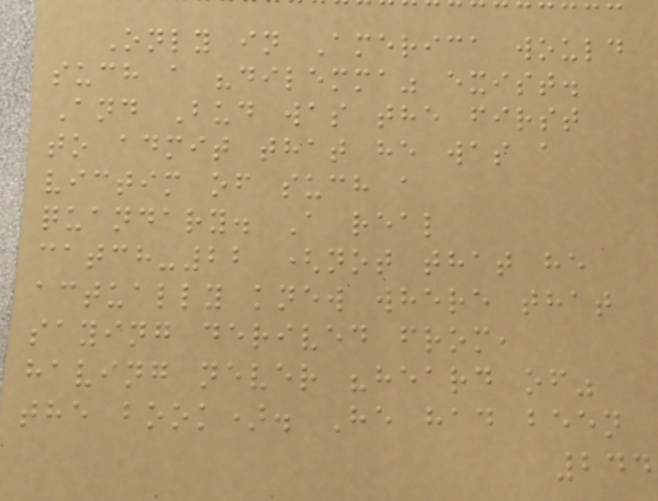Only in America would
such a "dilemma" exist.
And Bud was the first
to admit that he was a
victim of such a
quandary. A real
catch-22 (not that he
actually knew where that
saying derived from,
having never "heard of"
the book). He had been
244
